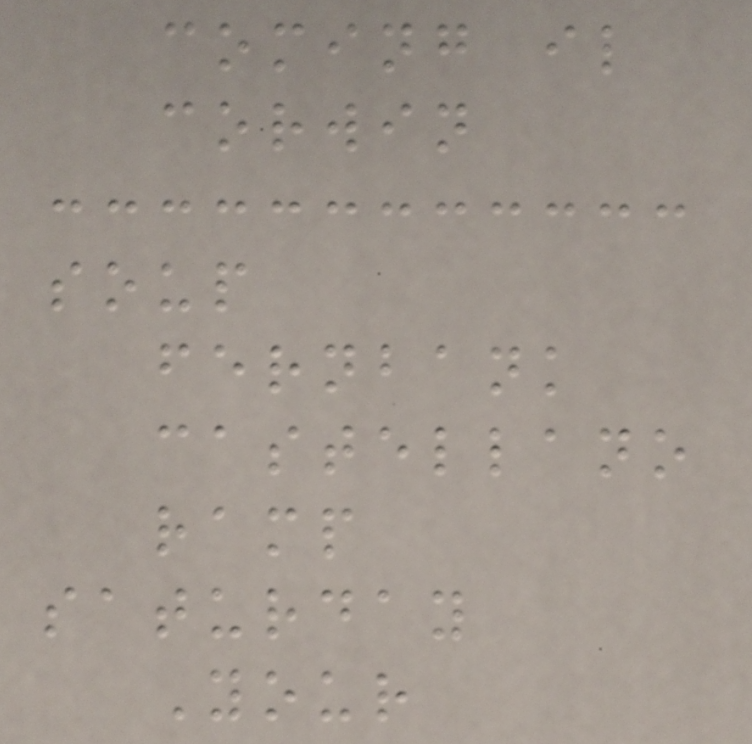coming il
corwin
soup
fernbank
castellano
ramp
saturday
Your
